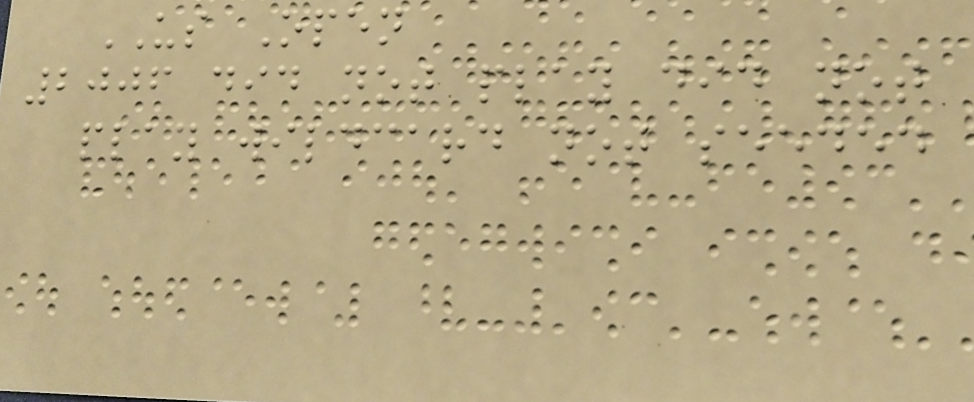US Open
2006 did not play did not
play wildcard not seeded
